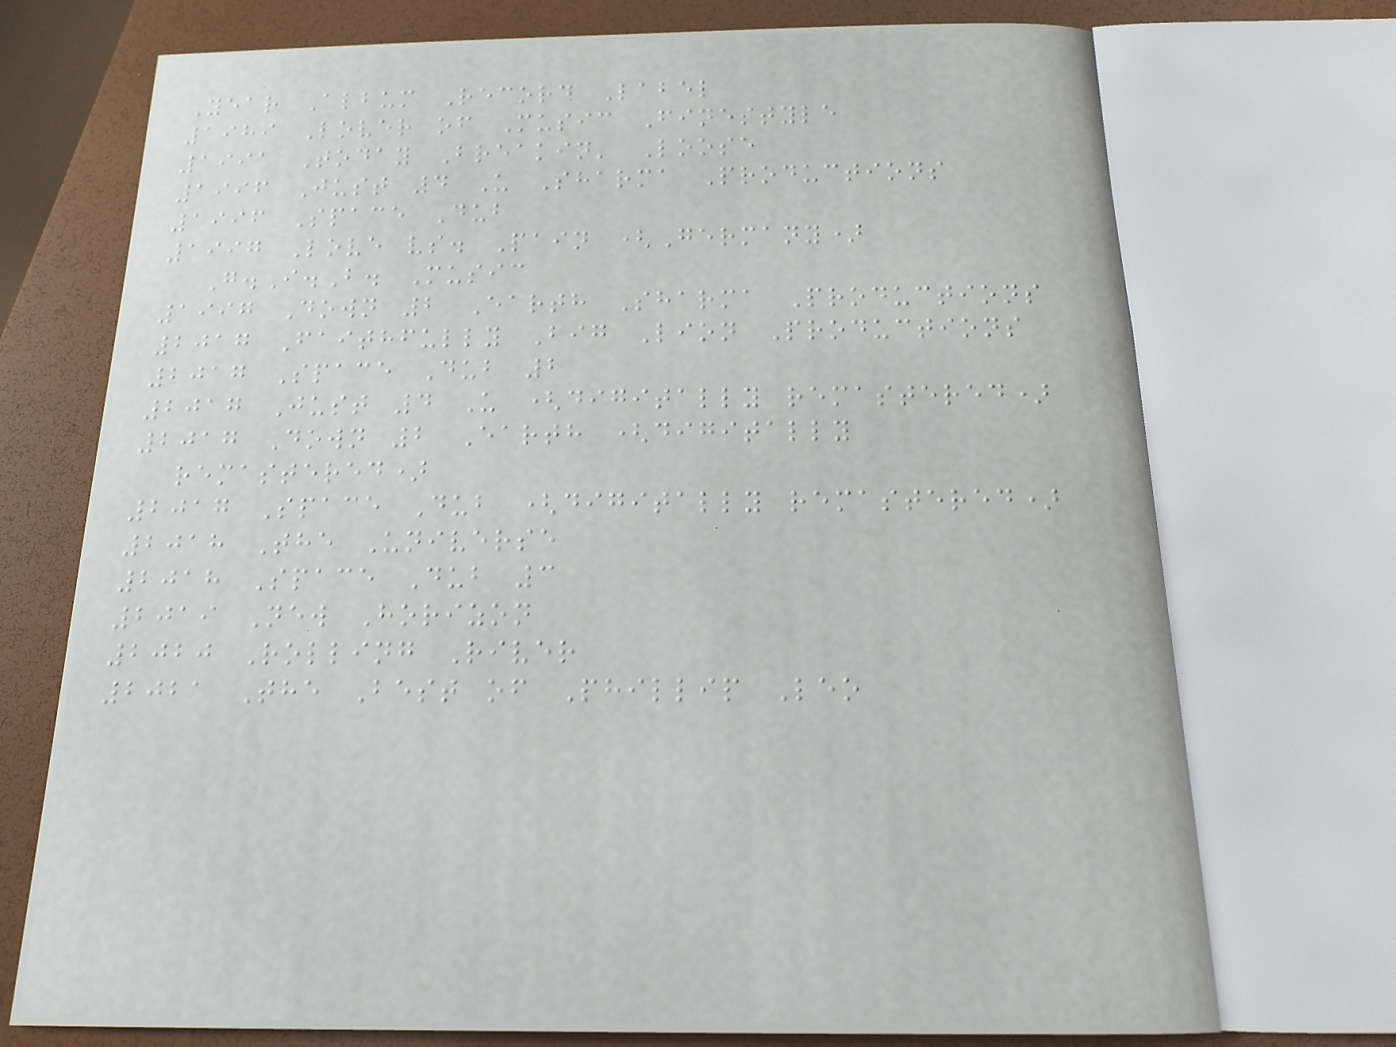Year Album Record Label
1989 Lover of Music Finestyle
1991 Today Breakin' Loose
1996 Just 4 U Sharma Productions
1996 Space Dub
1997 Love vs. Pain (Germany)
G.I.B. Music
1997 Down 2 Earth Sharma Productions
2017 Faithfully Big Lion Productions
2017 Space Dub 2
2017 Just 4 U (digitally remastered)
2017 Down 2 Earth (digitally
remastered)
2017 Space Dub (digitally remastered)
2018 The Universe
2018 Space Dub 3
2019 New Horizon
2020 Rolling River
2021 The Best of Phillip Leo
